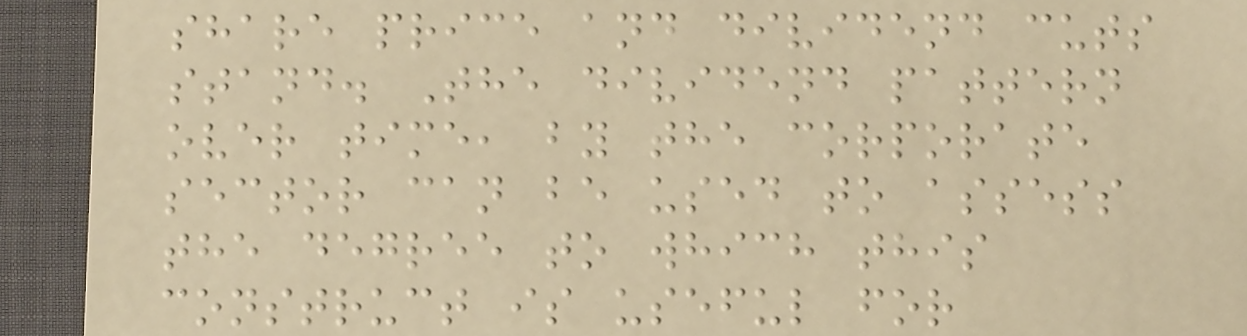share price and dividend cuts
stand. The dividend pattern
over time, by the corporate
sector can be used to assess
the degree to which this
construct is useful for
